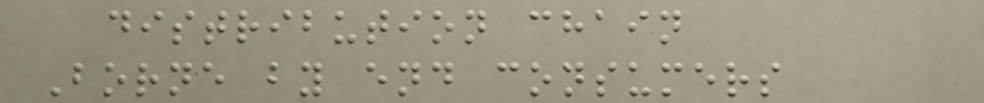distribution chain
Borne by end consumers
